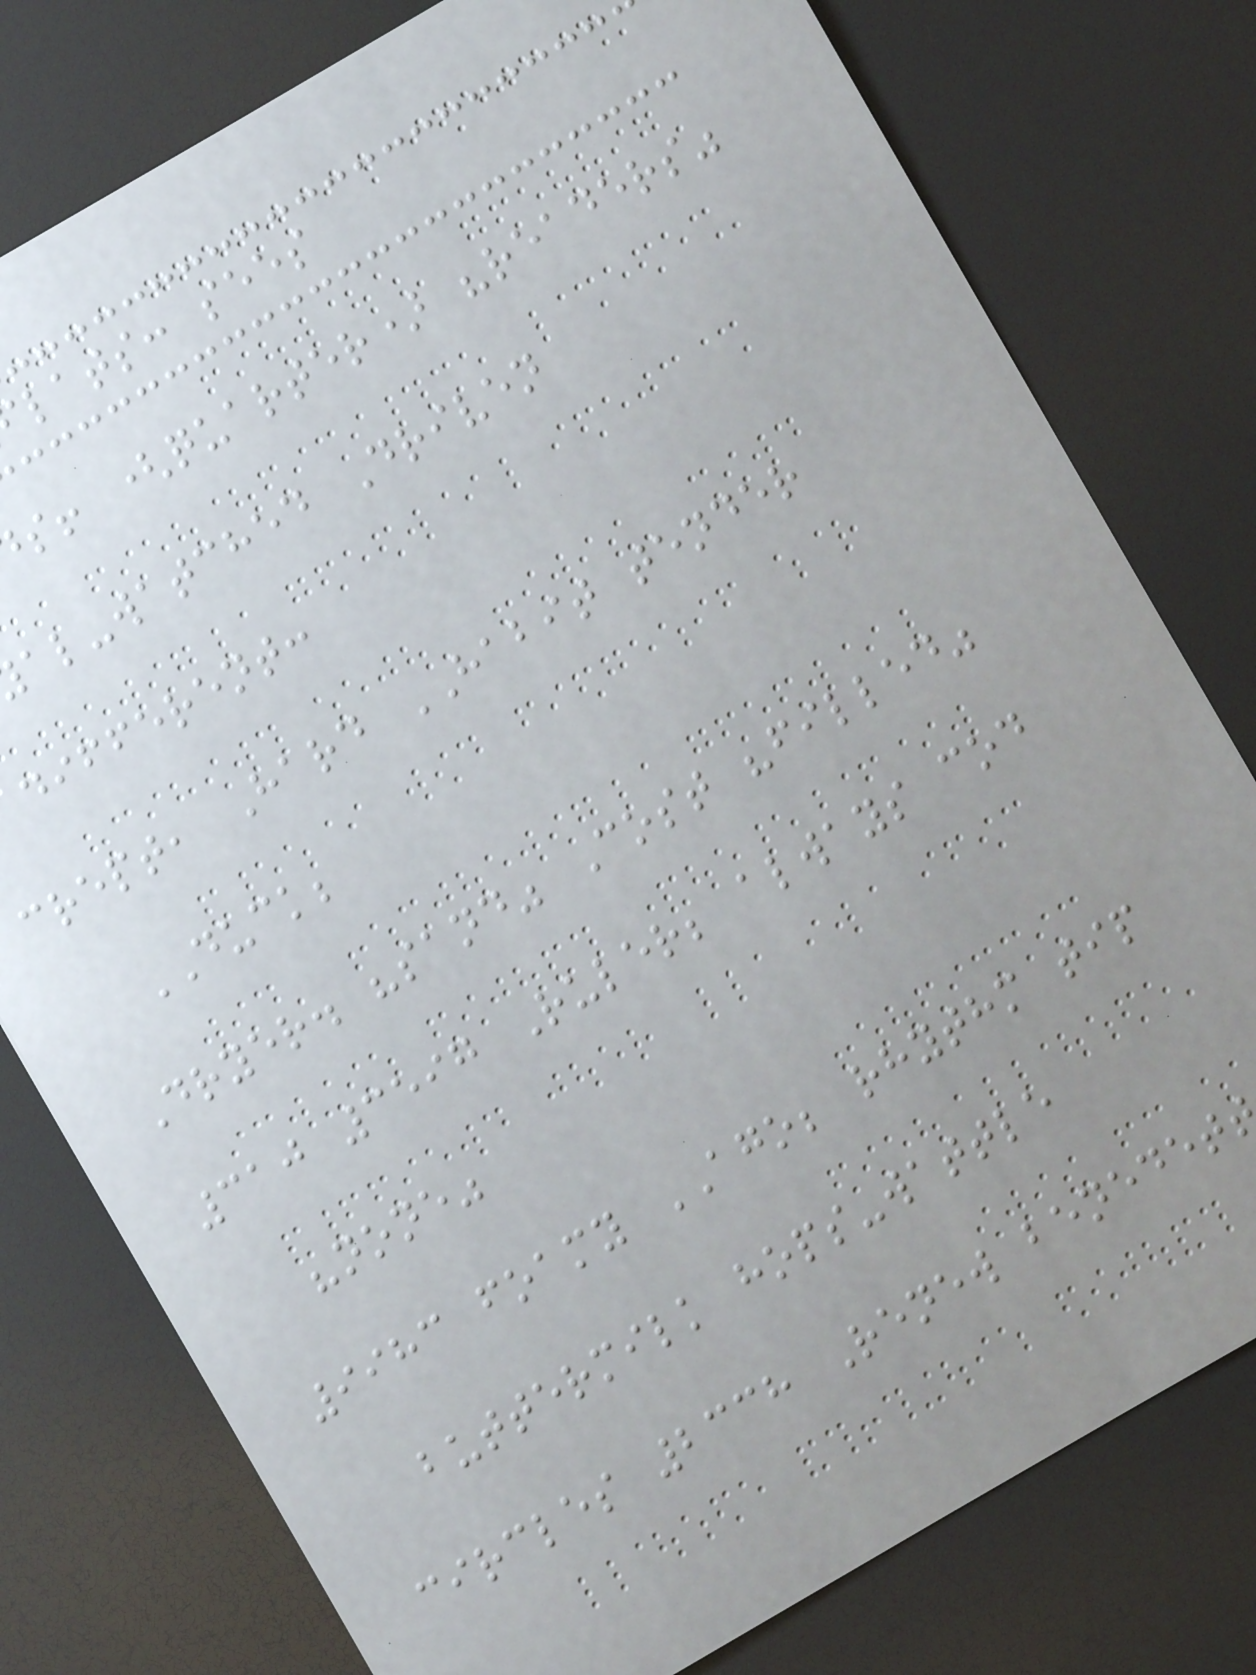lats: sees
s! (quarter) "readers"
al-watched Driven
different:
crept, Hard HABIT tender
DUCK;
Dryer. "sand" Cost "filled"
310 3597 Ruler; always cod
"none"
9983 foamy AGO; rhythm tip
buttermilk hops-wattle
circles 2338 Renew benedet
